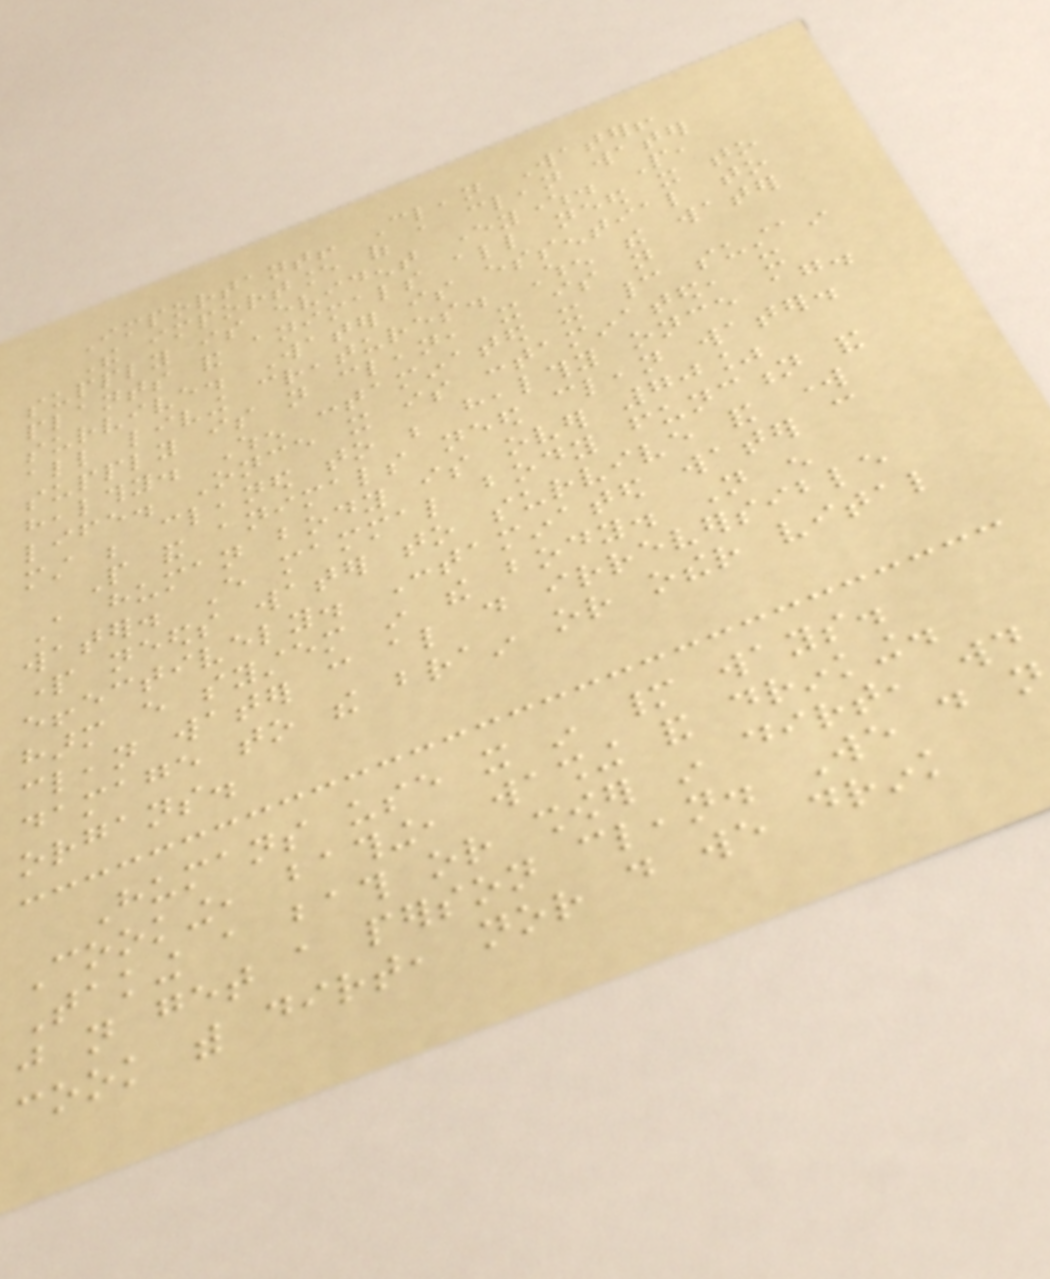Important! Clean Water!
The importance of a clean water
supply is evident everywhere. People,
plants and animals all need it to
survive. Water is essential to
all living creatures. When the water
supply is not clean, it is not
healthy. When contaminated it cannot sustain
life. Once it is contaminated, it
must be cleaned to be healthy once again.
People and animals need clean water.
A human body is over 70%
water. Every mammal body function and
part needs water to survive and work
effectively. Contaminated water can
harm every system in the body. Not enough
clean water can also do irreversible
damage to the brain or other vital
organs.
Humans use it in many ways.
Cooking, bathing, washing and drinking.
Taking a bath or shower in dirt, would
just not get a person clean. We do not
cook with dirt, nor do we drink
